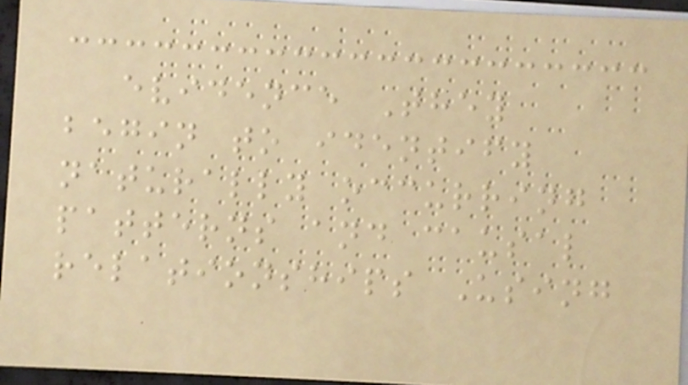evidence They
begin to identify
naturally occurring
patterns and causal
relationships Using
